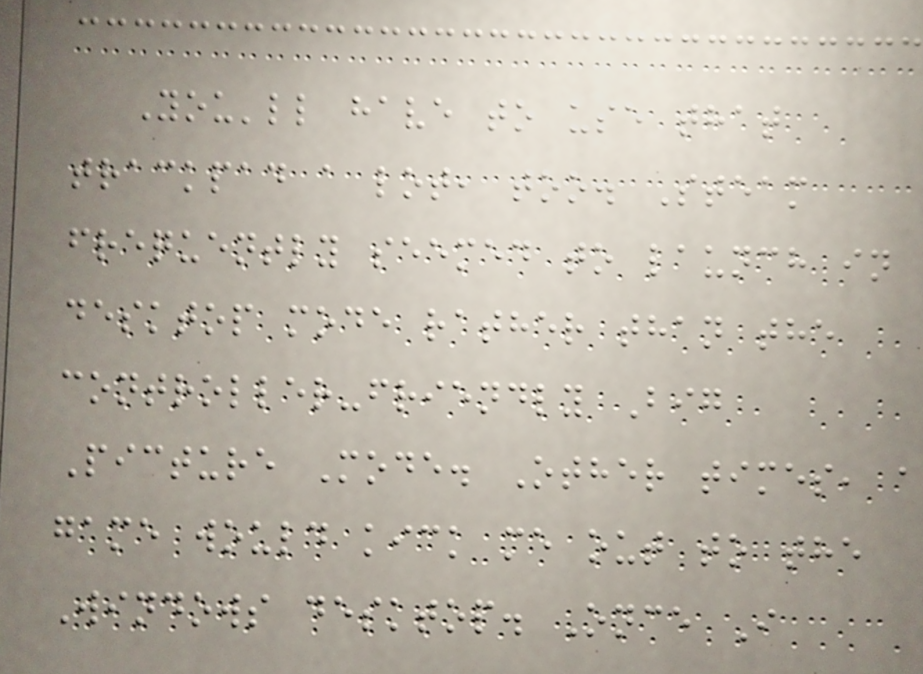You'll have to use that
trackpad a lot, too. Steam
frequently seemed to launch in
desktop mode rather than the
controller-friendly Big
Picture Mode. Other times, a
game would kick me out to the
Windows desktop. Once I
